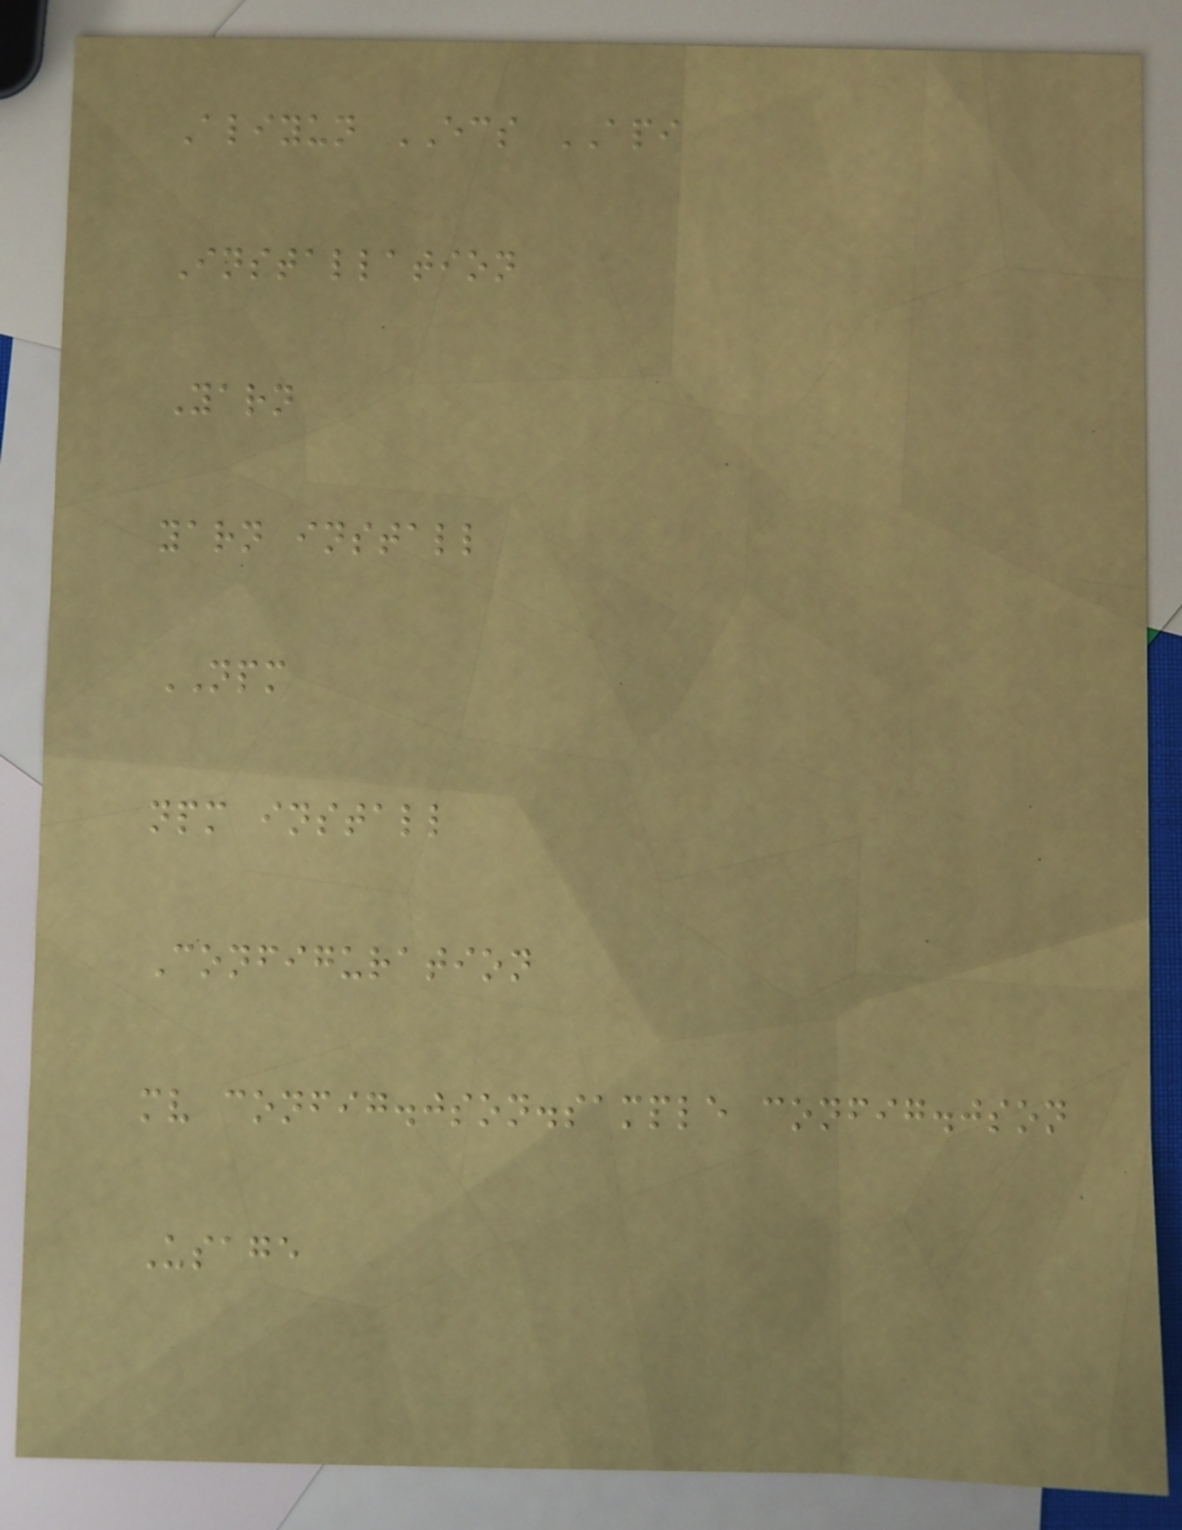Aliyun ECS API
Installation
Yarn
yarn install
NPM
npm install
Configuration
mv config.json.sample config.json
Usage
